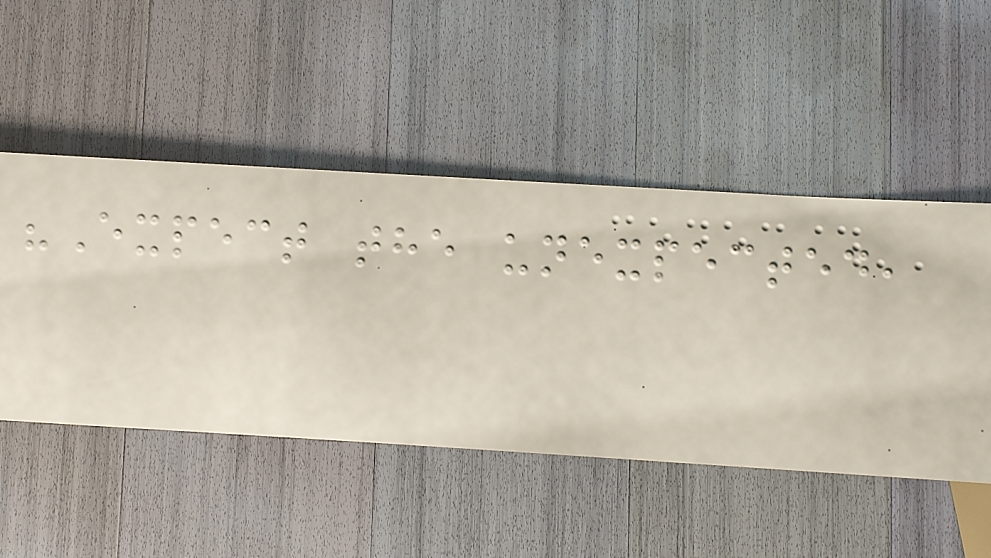"Expect the unexpected,
